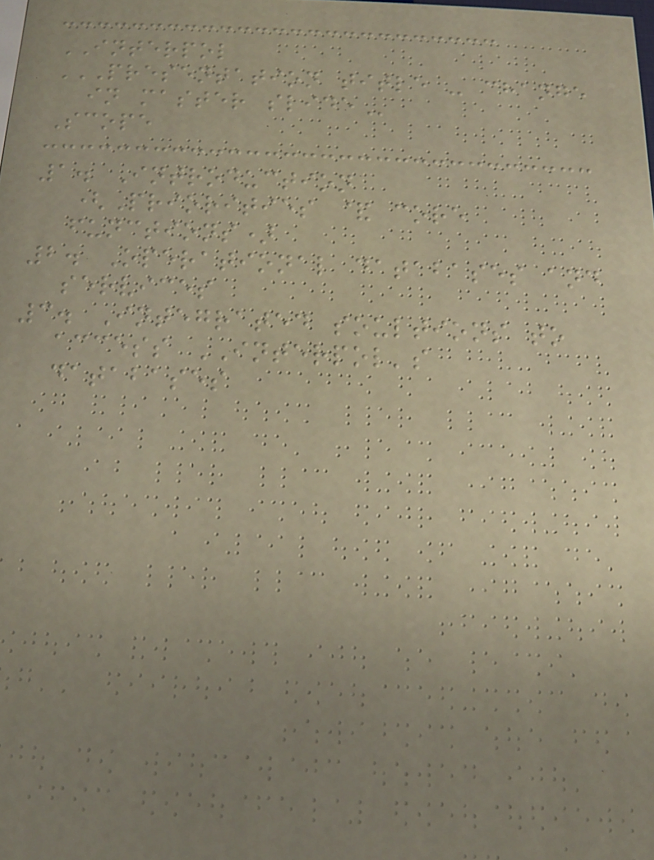INTERPOL
PRESENTATION TITLE - CHANGE
IN MASTER SLIDE
Scope
1. Introduction
(Priorities & core
functions)
2. Operational databases and
services
3. Integrated soultions to
access INTERPOL's
databases
